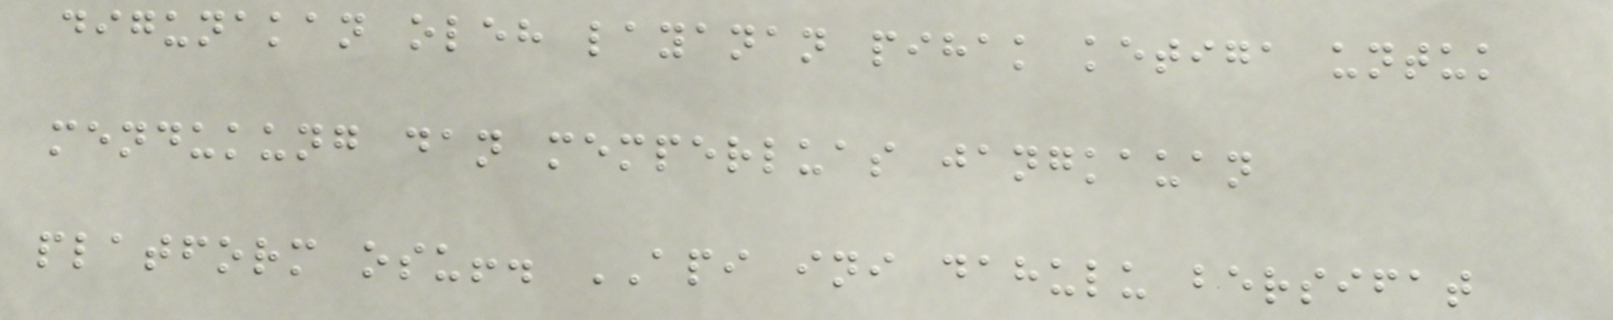digunakan oleh layanan pihak ketiga untuk
mendukung dan memperluas jangkauan
platform osu!. API ini dahulu bersifat
